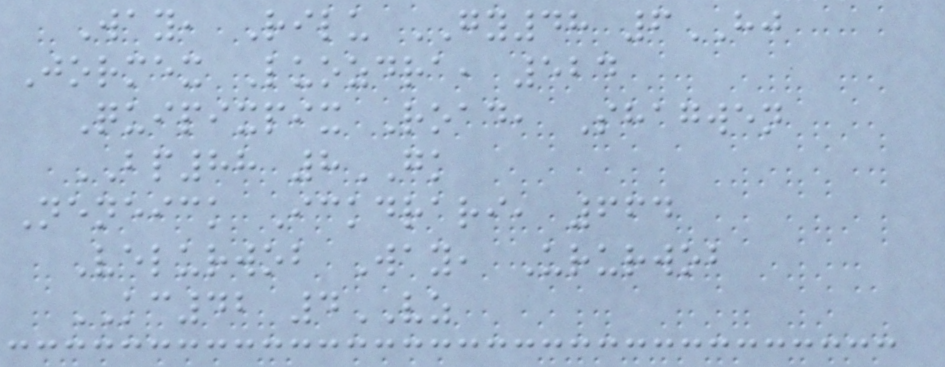Way, Rilu GY48 6HJ
Jormex Luozdra, 524
Quipixpix Road, Shagwen
BP88 8GK
Neneick Ickdrari, 664
Velurwob Way, Ururwob
KC42 4VZ
